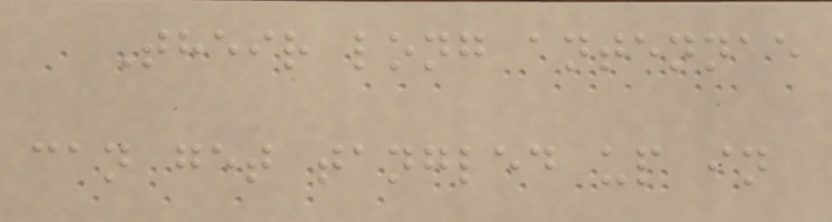Their long antennae
can get tangled up in
